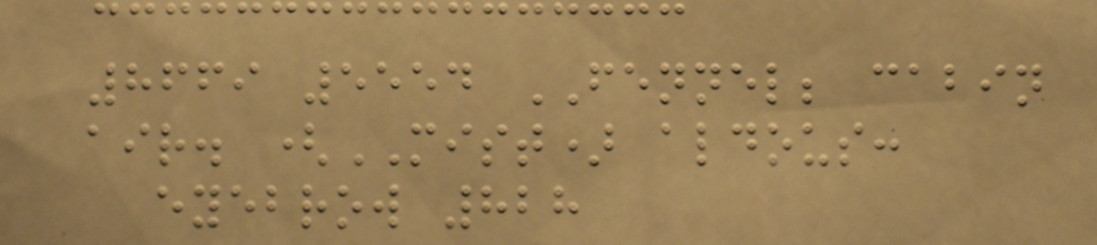8669 5554 FENNEL; cabin
air. (MIST) aldous:
eyebrow 828
